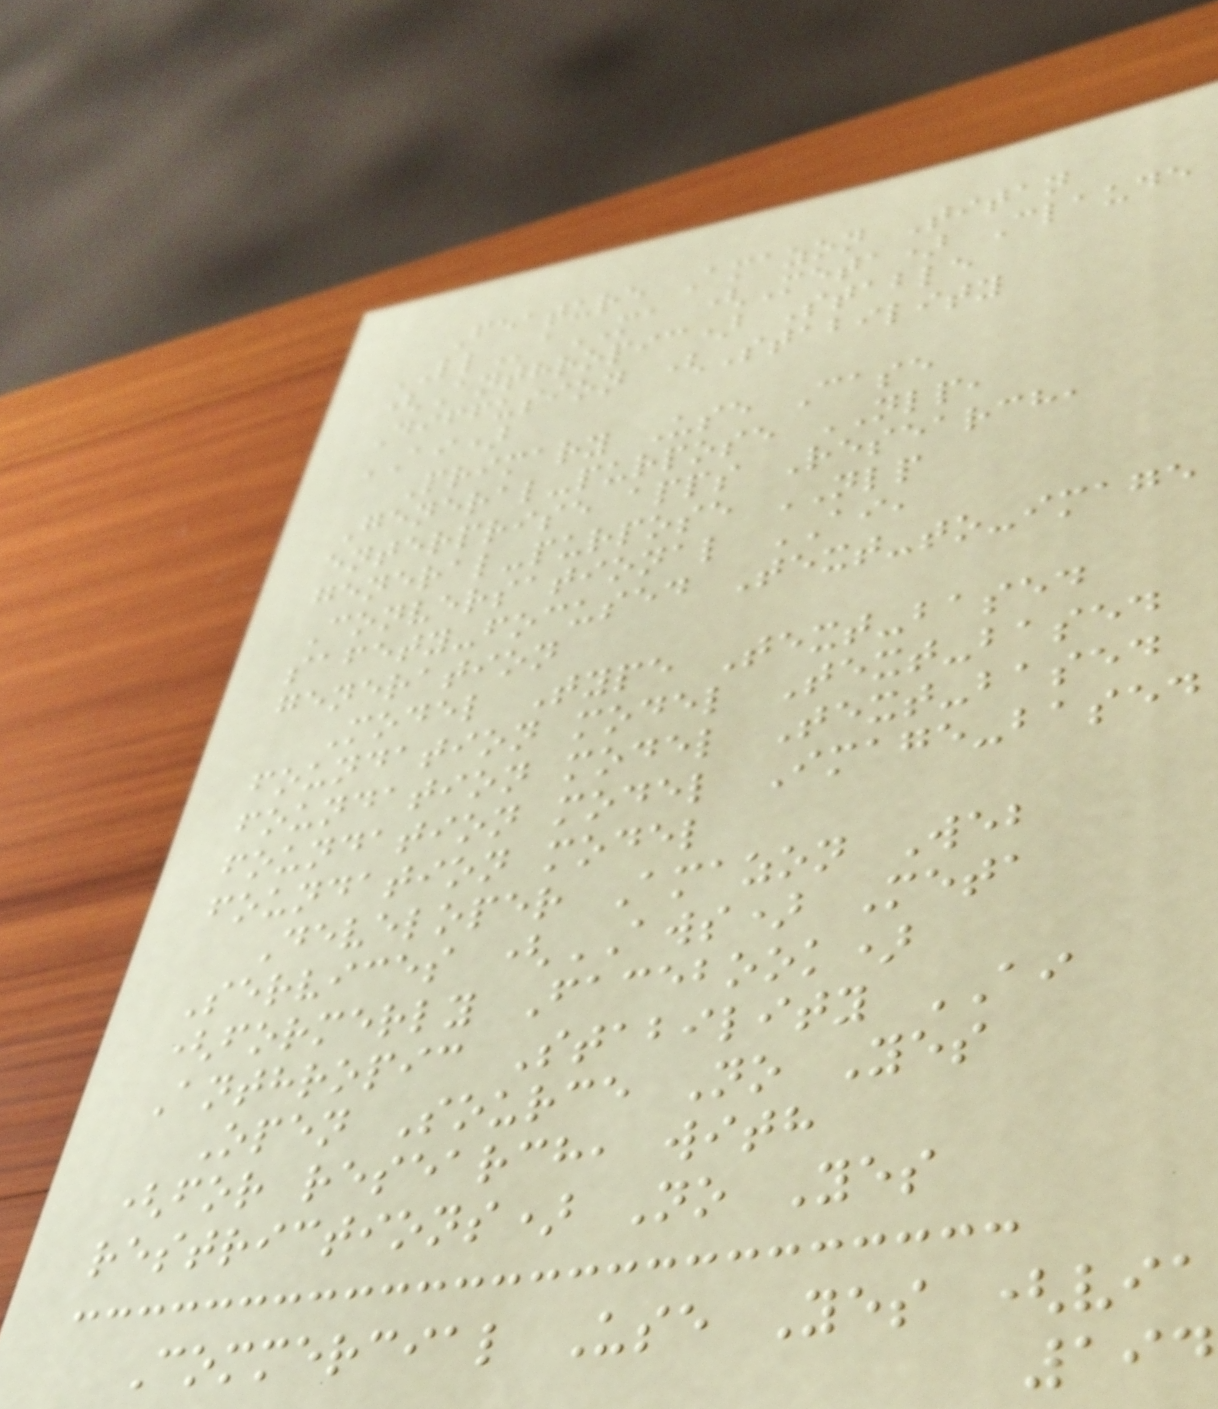Feature Amazon Titan
LLaMA (Meta) Claude
(Anthropic) Stable
Diffusion (Stability
AI)
Primary Use Case
General-purpose NLP,
enterprise apps Research,
general-purpose NLP
Conversational AI,
safety-focused Text-to-image
generation
Model Type Text-based
foundation model Text-based
foundation model Text-based
foundation model Image-based
foundation model
Developer Amazon Web
Services (AWS) Meta
(formerly Facebook)
Anthropic Stability AI
Open Source No Yes
(for research, with
restrictions) No Yes
Commercial Use Yes (via
194
